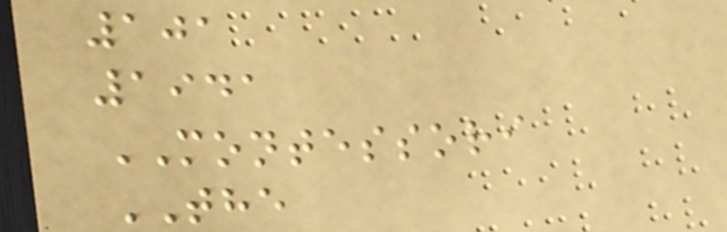101
1941
MONTESSORI
THE
